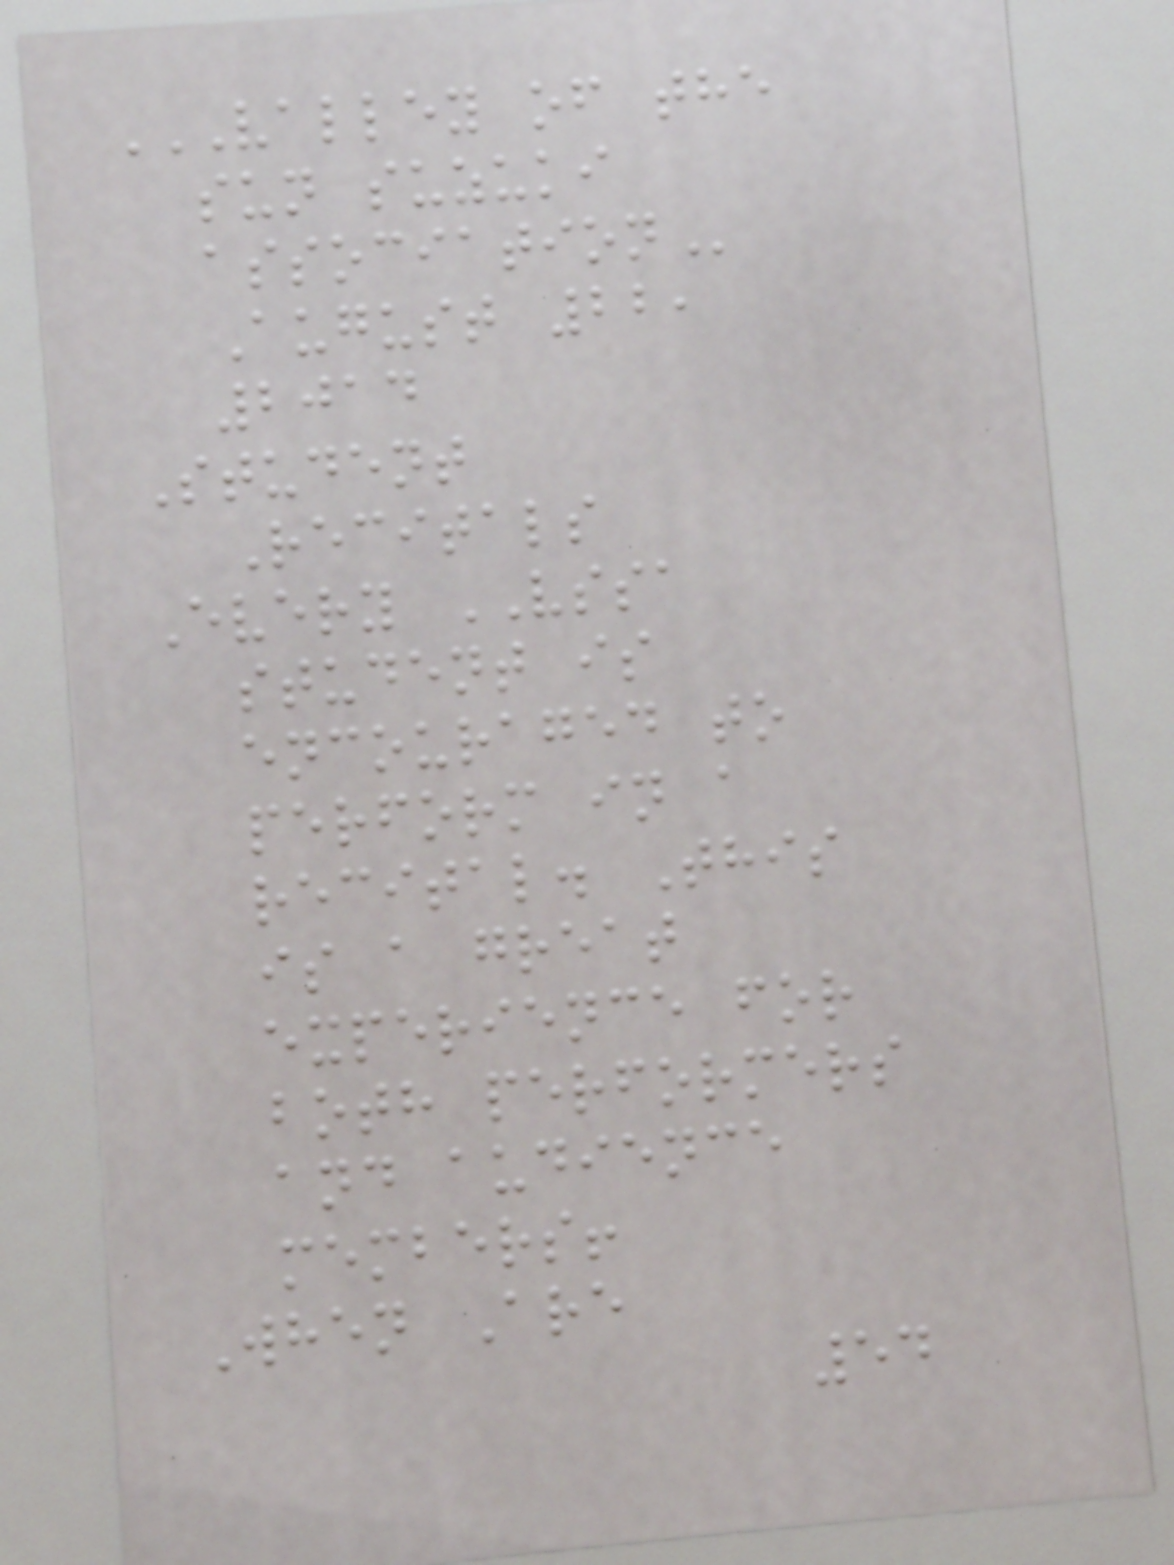VALLEY OF THE
SUN SUZUKI
ASSOCIATION
August 22,
2014
Student
Recitals
Every VSSA
student is
encouraged to
perform in a
recital. This
is a great
experience for
both performers
and audience
members!
When Are
54
